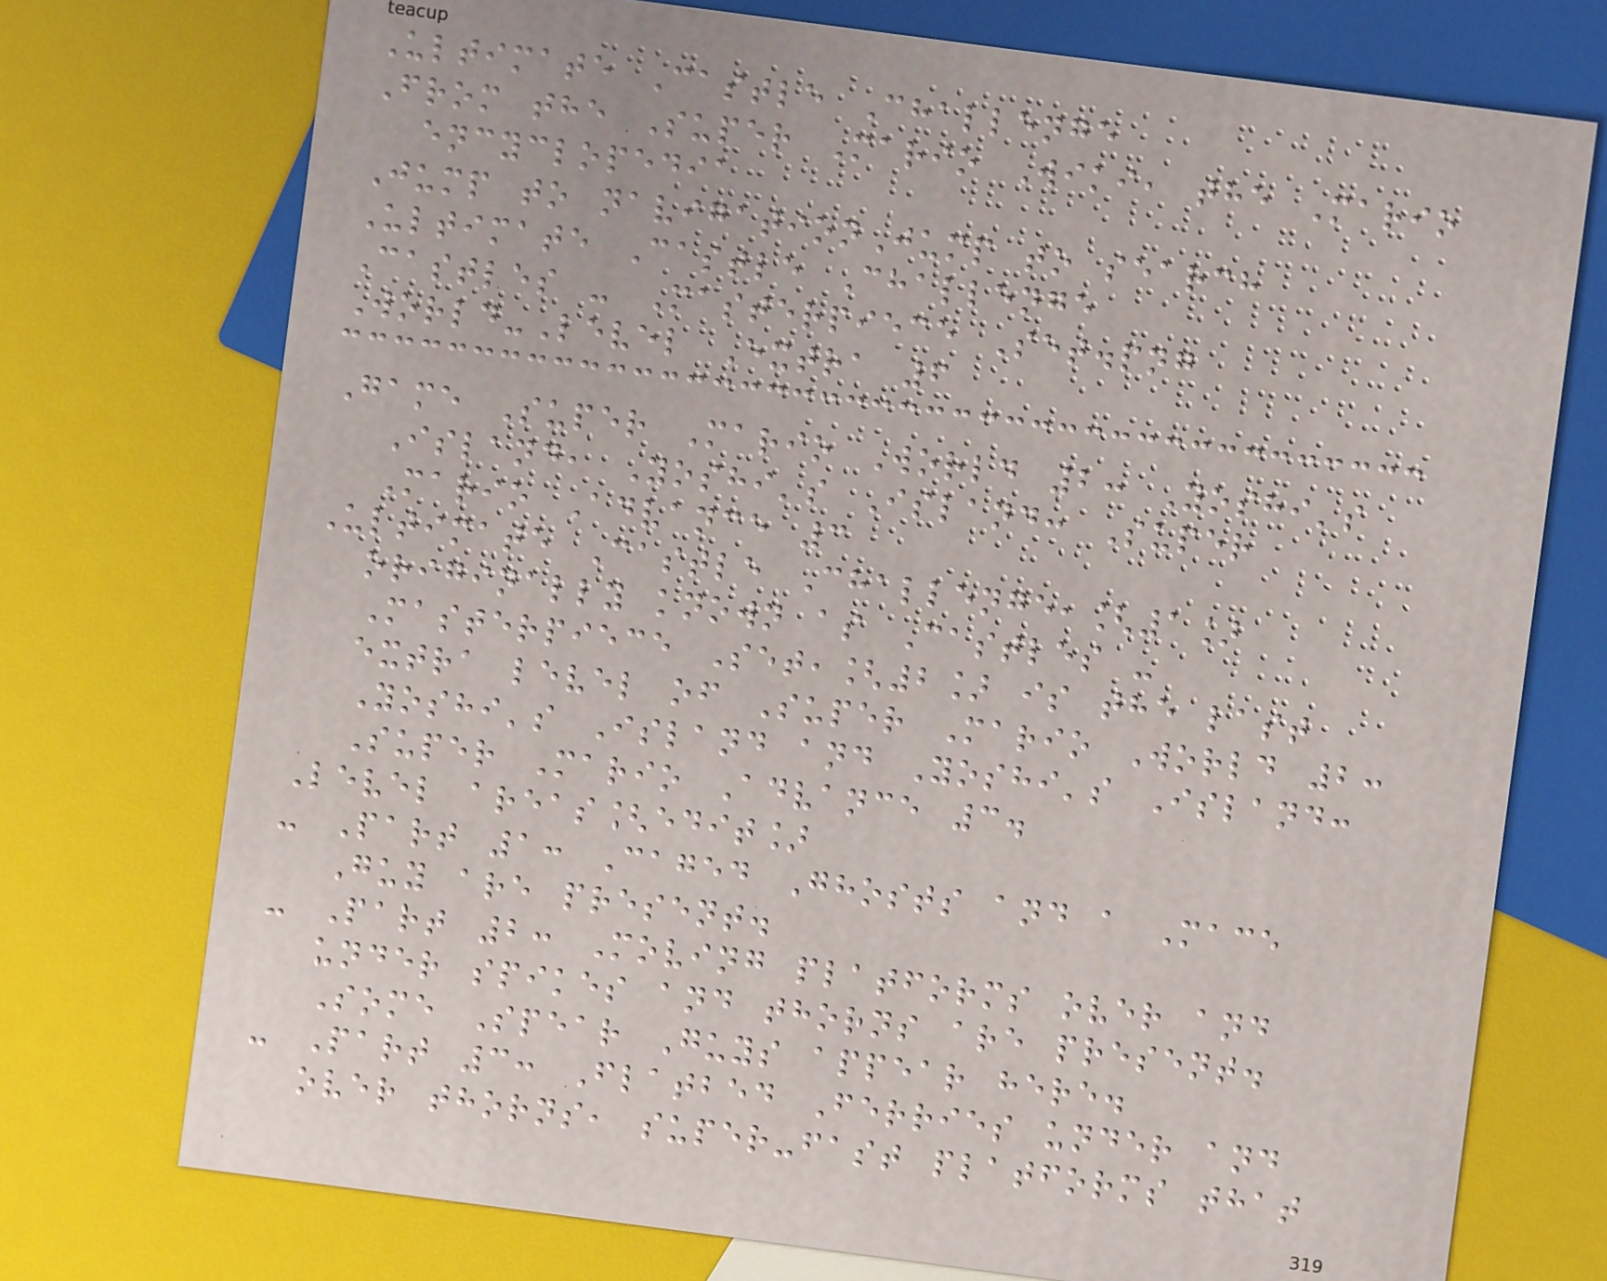Ultimate Castle Challenge
From the Super Mario Wiki, the Mario
encyclopedia
Jump to navigationJump to search
Ultimate Castle Challenge
Castles - Masterpiece Set.png
World-Level Extra 6
Game Super Mario World 2: Yoshi's
Island, Yoshi's Island: Super
Mario Advance 3
Ultimate Castle Challenge,[1]
originally known as Castles -
Masterpiece Set,[2] is the last
extra level of Super Mario World 2:
Yoshi's Island and Yoshi's Island:
Super Mario Advance 3.
Level areas[edit]
- Part 1: Caged Ghosts and a Mace
Guy are present.
- Part 2: Moving platforms over and
under spikes and thorns are present.
Some Spear Guys appear here.
- Part 3: Flatbed Ferries under and
over thorns, super-fast platforms that
